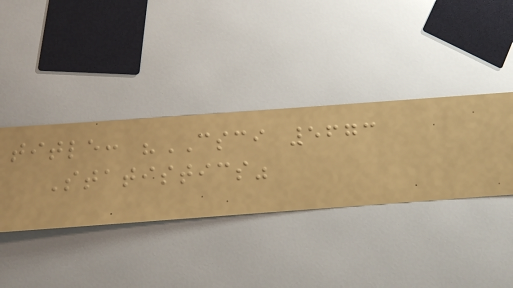title: "CSCI 5673
Statistics"
